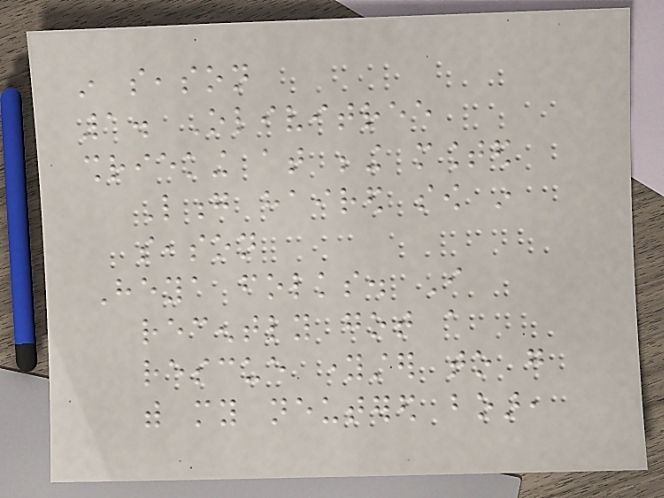in season
1. Olivitree
shrieking at being mounted
Long haired sow in
season
Heya folks. I
recently got a
rescue youngster to go
with my neutered boar,
